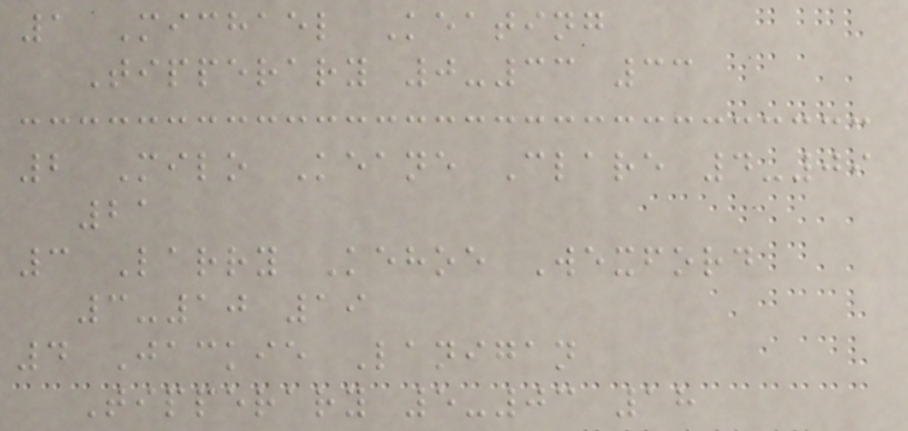1 Michael Keating
Tipperary 0-33 33
2 Milo Keane Clare 4-09
21
3 Larry Kehoe Wexford
3-10 19
4 Jackie Lanigan
Tipperary 5-03 18
